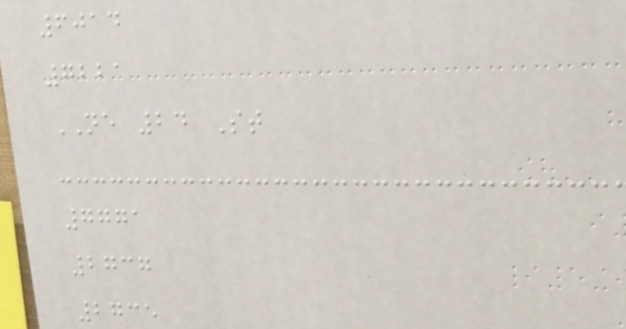6014
7221
NE 24 St
7771
2737
2735
